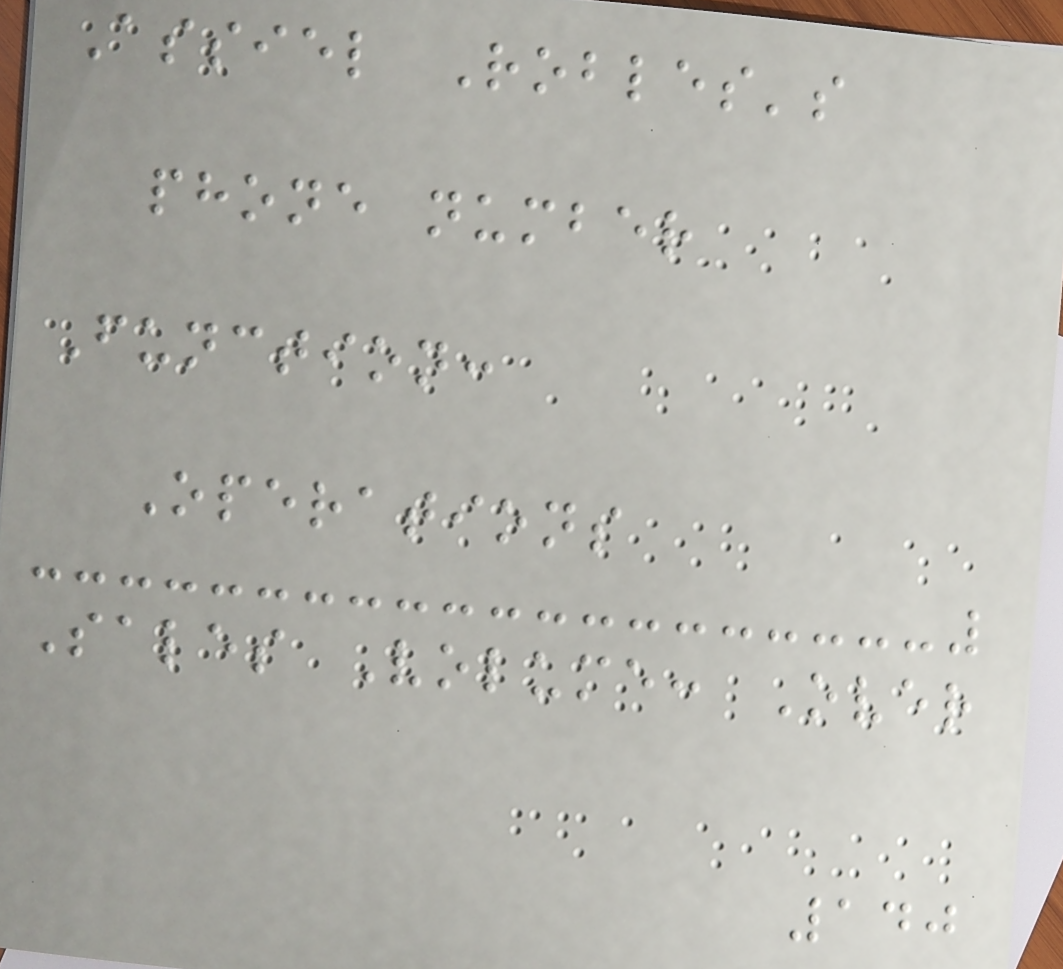Assiel Robles's
phone number
Function:
Operations
Sales Volume: Over
140
